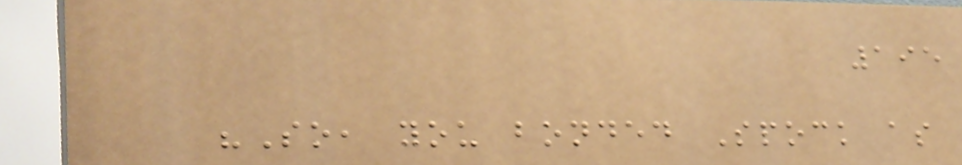195
"So, you bonded Spock as
